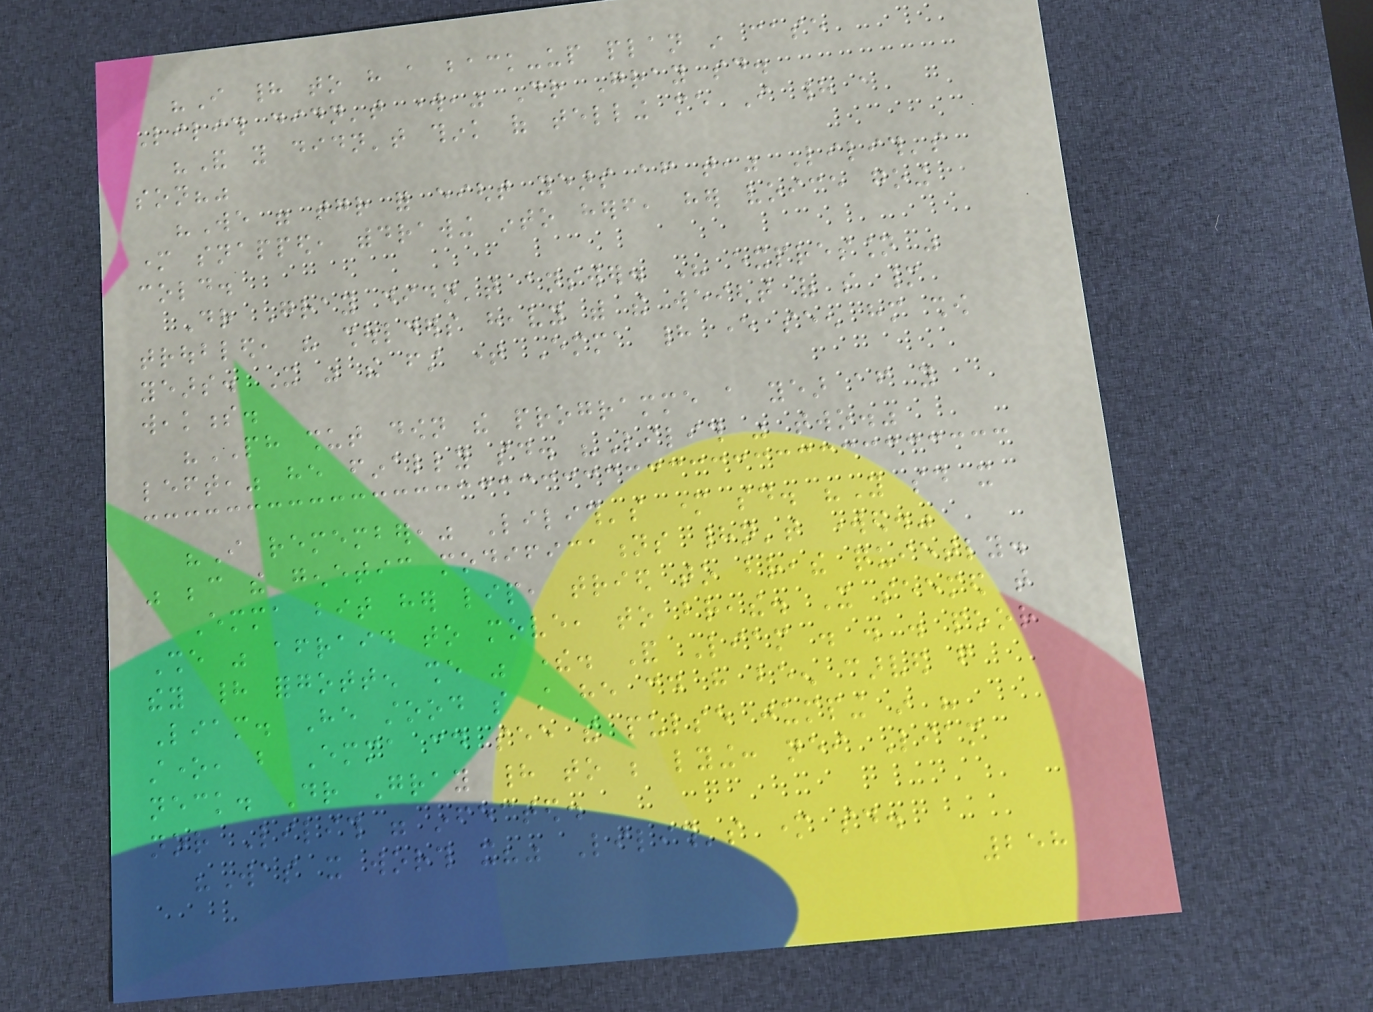"I had to have a back-up plan in case
Lilith didn't work," Dr Gray said.
"And you didn't think of telling me I had a
son?"
"We were together for eight years after that," Lilith's
mother snapped, withdrawing into herself, her voice going
cold.
Dr Gray didn't answer. His expression was
troubled, his shoulders heavy with the weight of so many
years. It was the first time Emma had ever seen him show
weakness.
"PH shut down the programme a year after you
left," he finally said. "Lilith was two."
"I remember," Lilith's mother said. "You said it
was because the genetic modifications hadn't worked."
Emma bit her lip, tried to breathe quietly.
She was afraid to move, to breathe. It seemed that
they had forgotten she was there. And Liam . . . poor
Liam. He stood so still he could have been carved from
stone, but Emma could see the pulse jumping in his
neck. Dr Gray had to be lying: neither Liam
nor Lilith were infected.
"Was it worth it?" Lilith's mother said.
258
